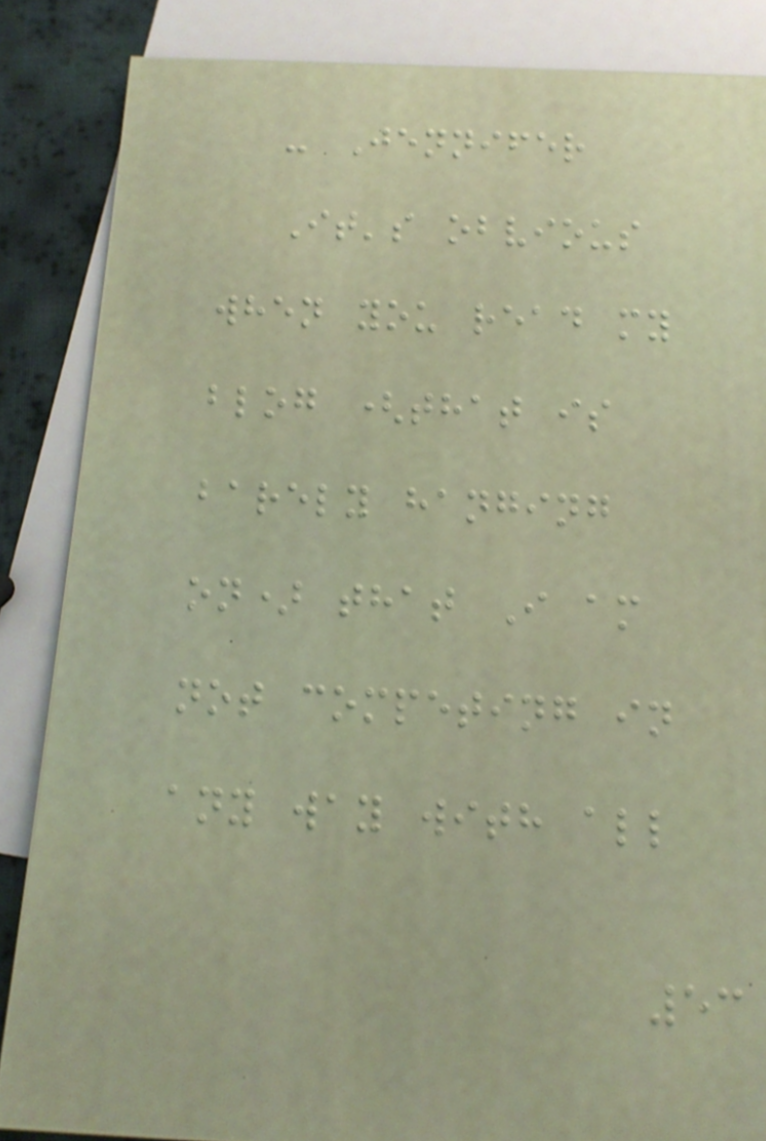- Jennifer
It's obvious
when you read my
blog (that is
barely hanging
on) that I am
not competing in
any way with all
53
